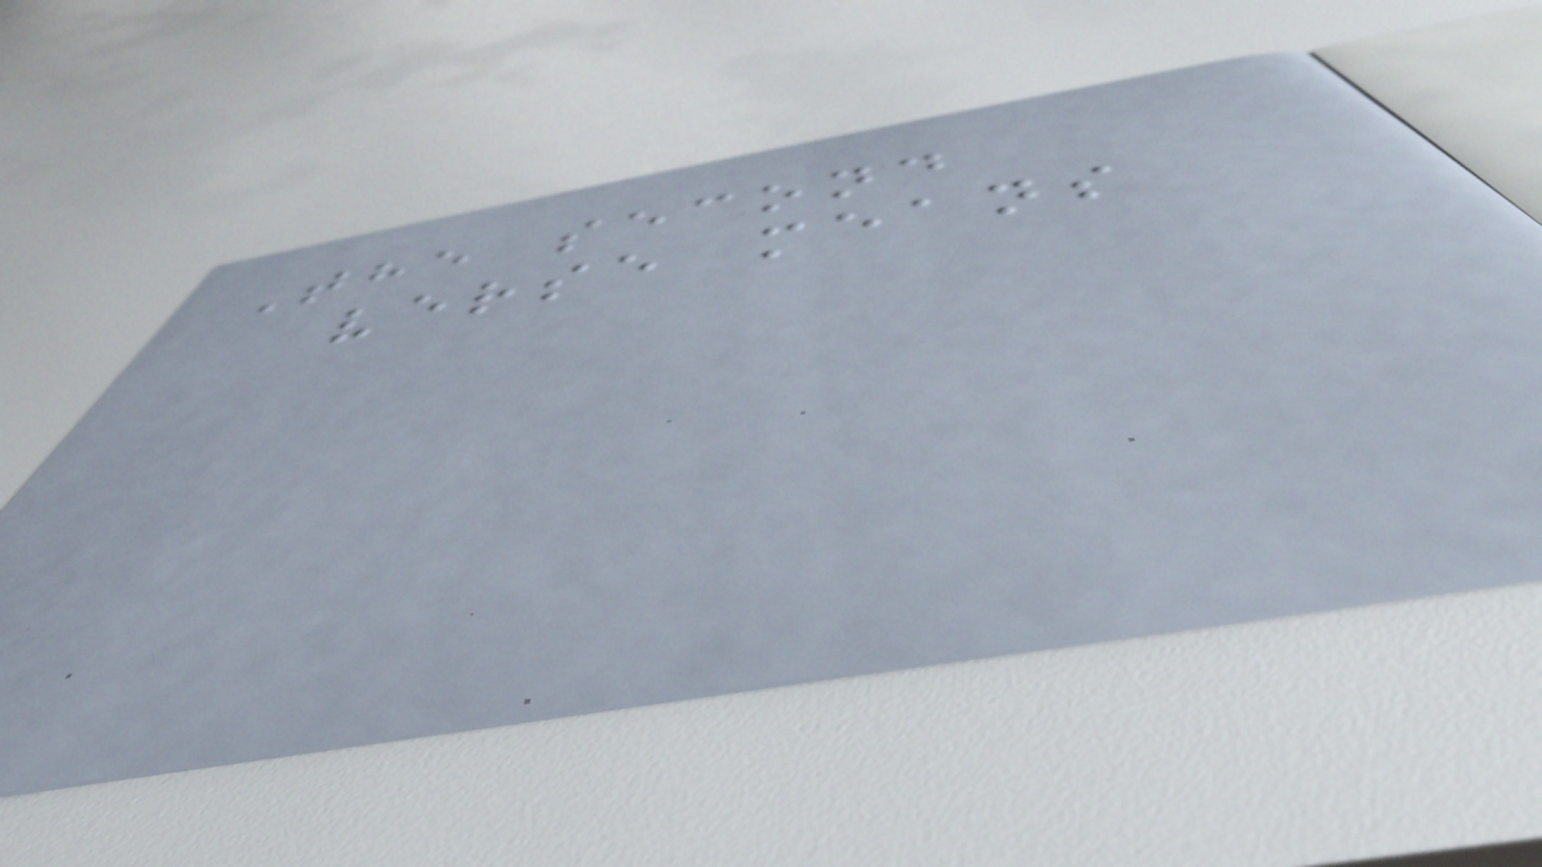The second
verse means
